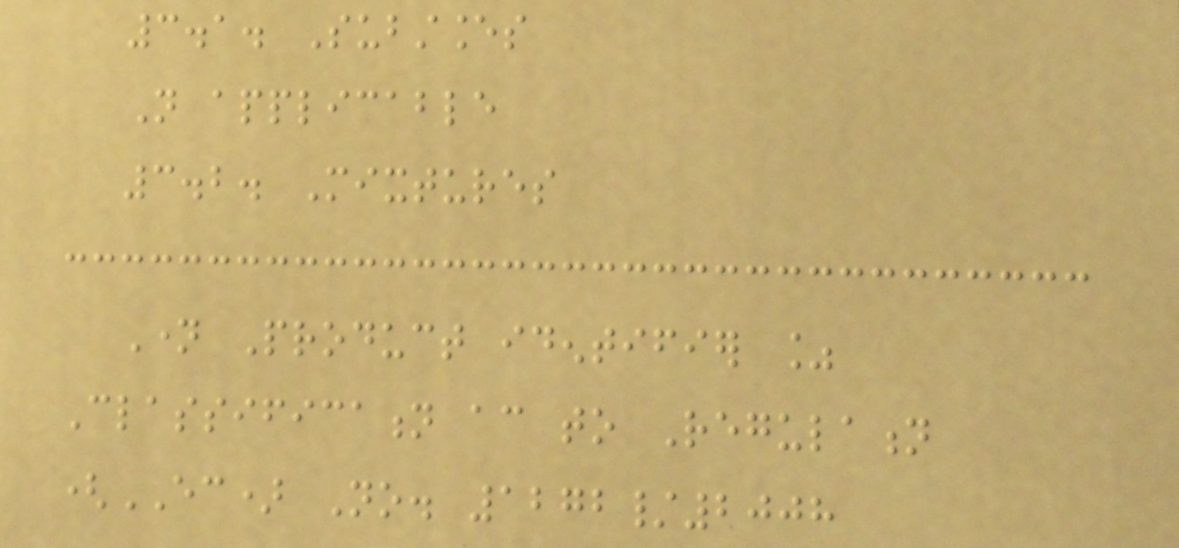3.1. Substances
Not applicable
3.2. Mixtures
Name Product identifier %
Classification according to Regulation
(EC) No. 1272/2008
